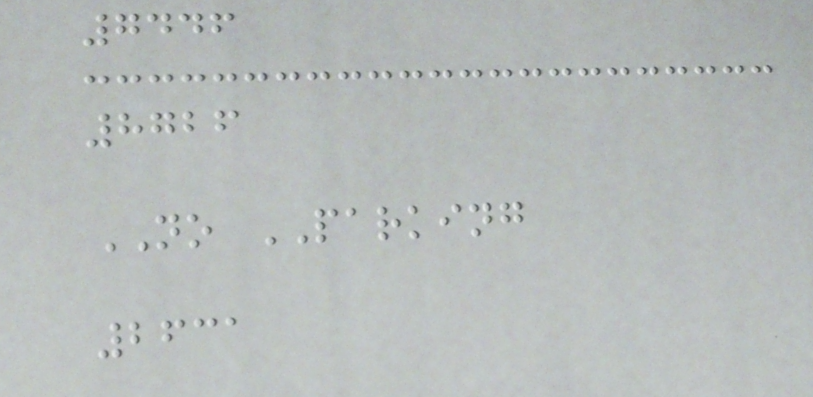7446
8726
NO PARKING
2631
